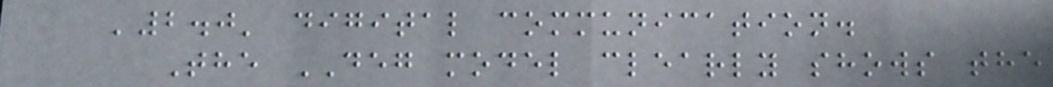'2.0' digital communication.
The DEG model clearly shows the
